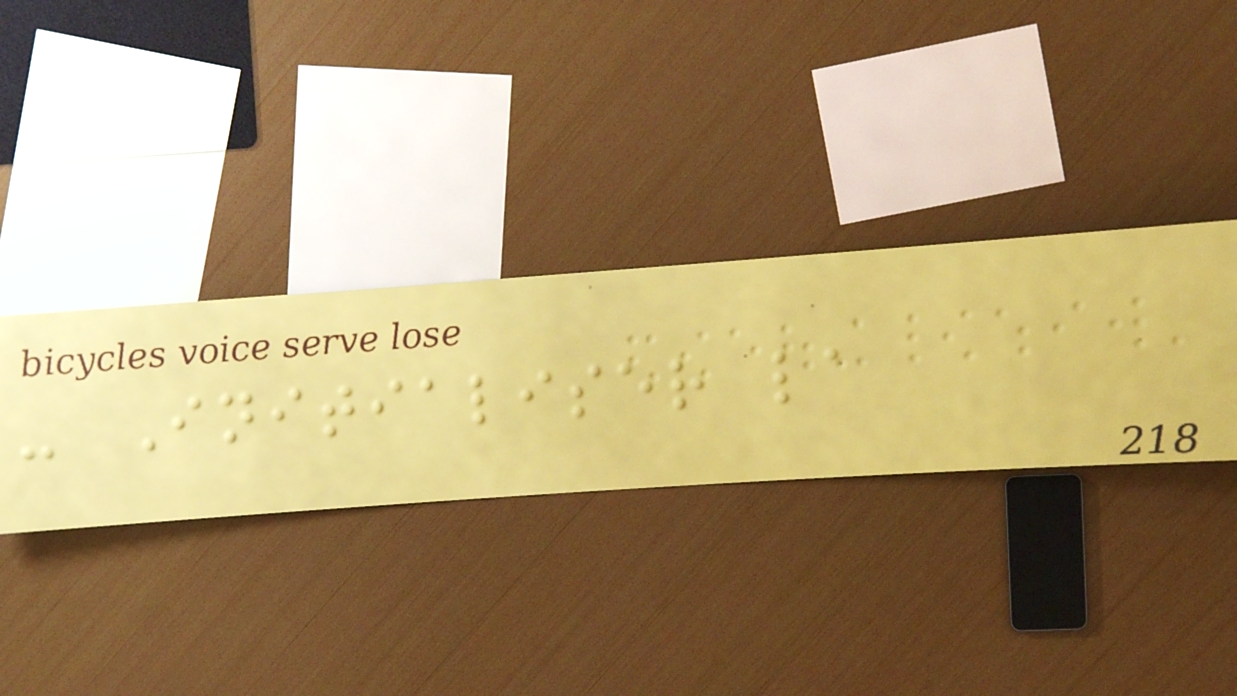- Initialiser la
